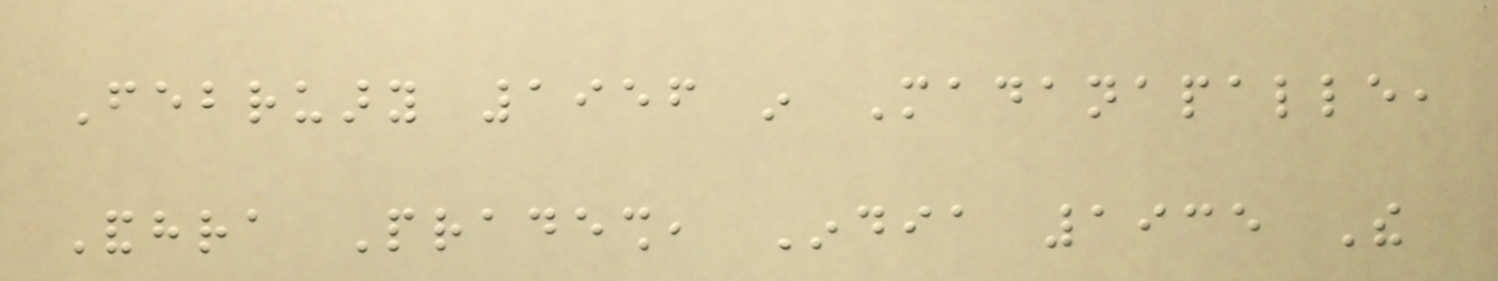February 1956 in Madanapalle,
Andhra Pradesh, India 1935 The
